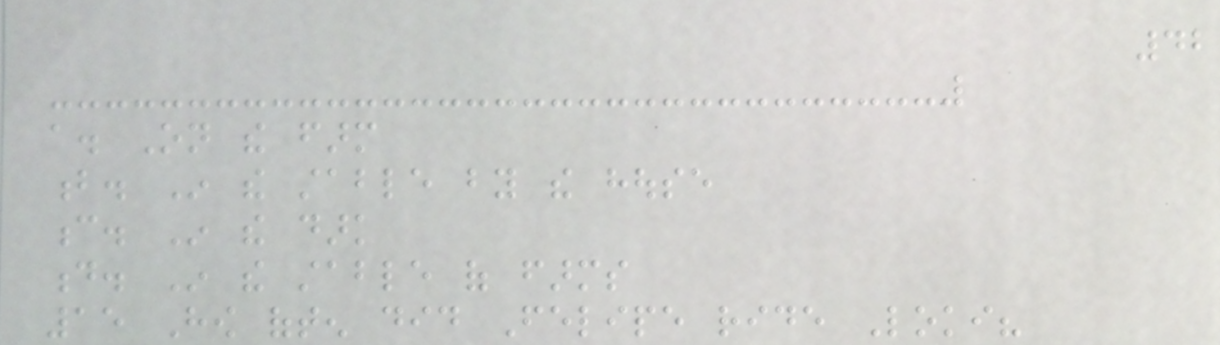42
a. On the farm
b. In the stable by the house
c. In the dark
d. In the stable of farms
15 How often did Felipe ride Loki?
